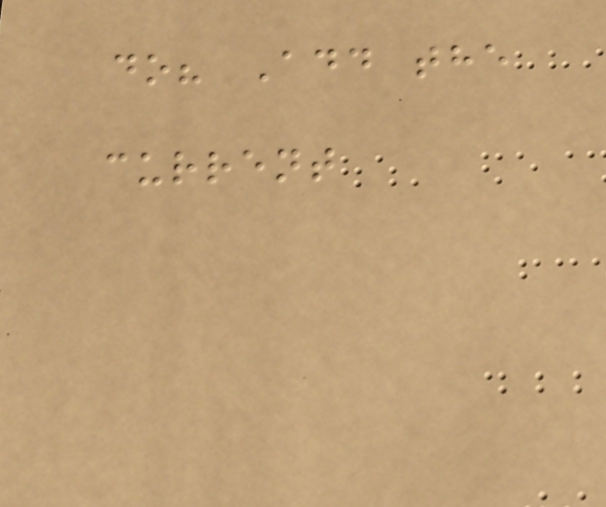do? Add the
current
